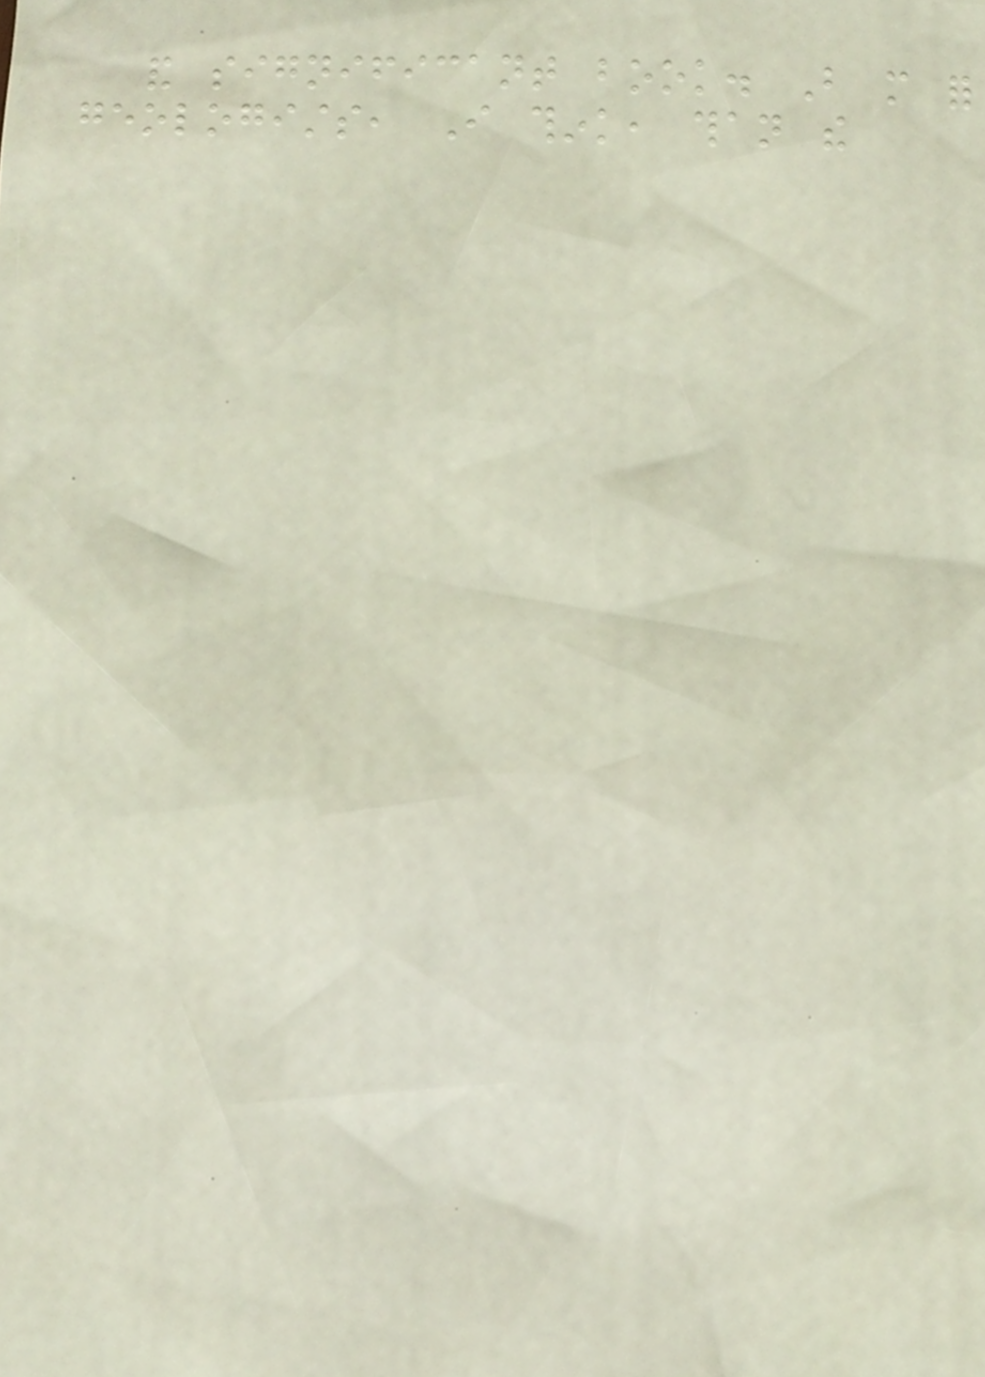and significant book. But more for
geologists, I think, than the
